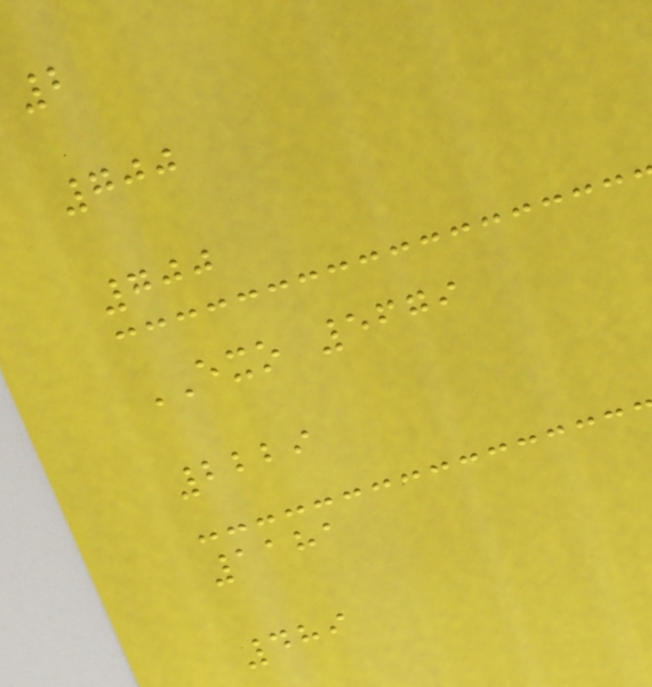2
700
700
EXO 5679
2229
1181
489
